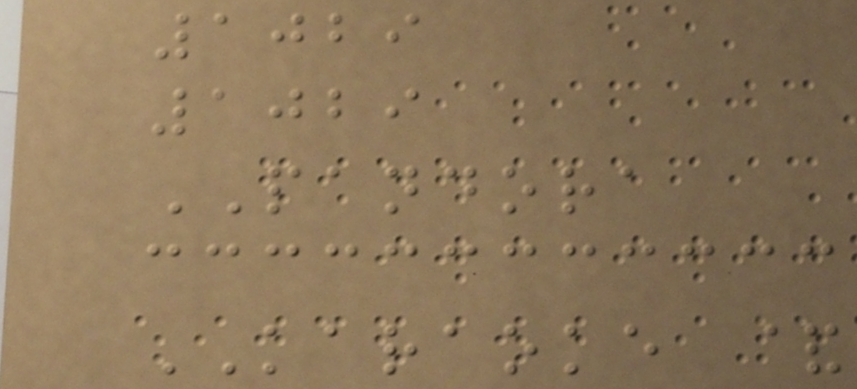1029
1029
PANDORA
KARAOKE &
